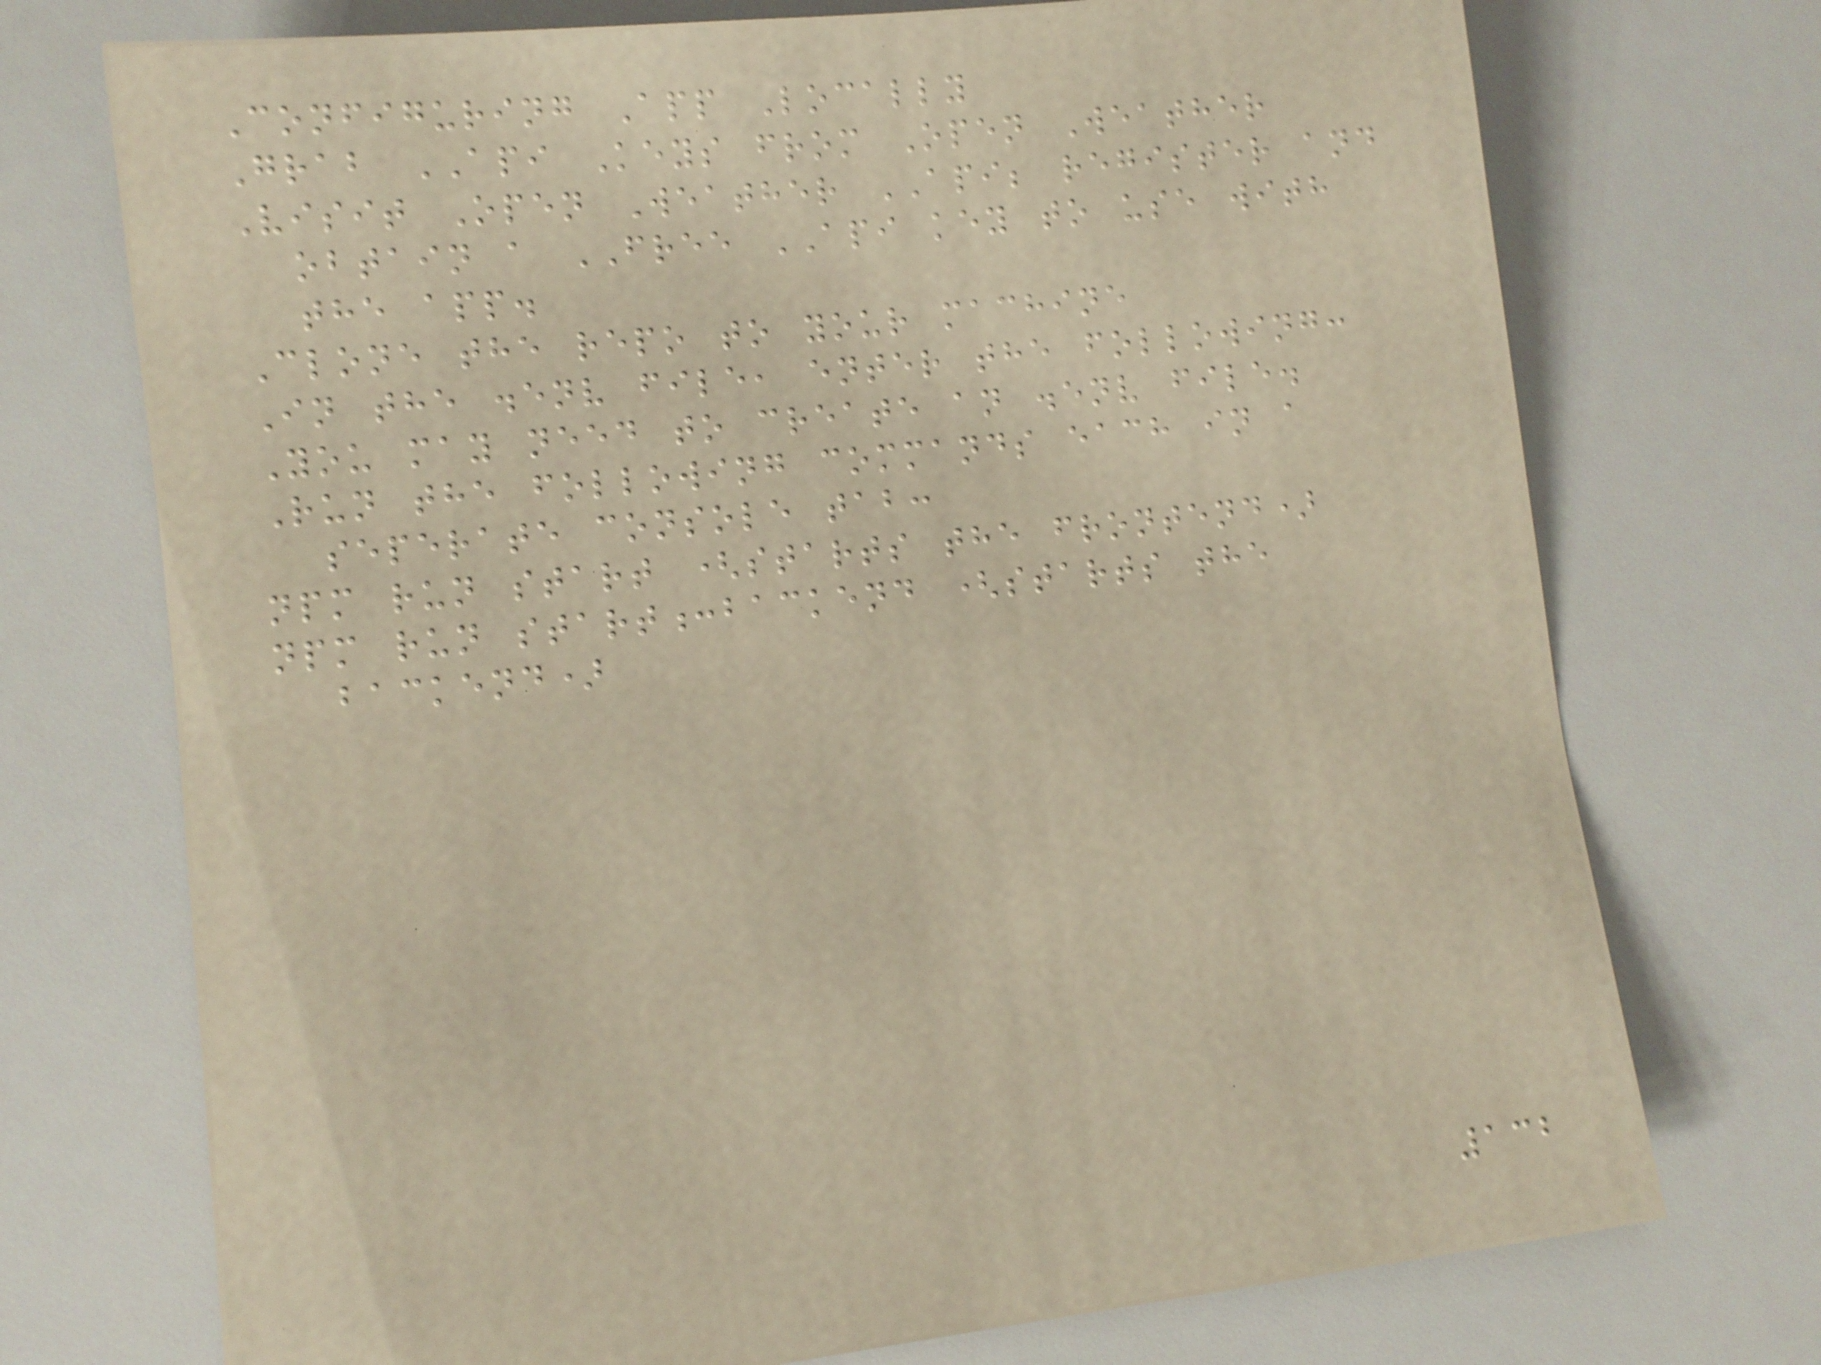Configuring App Locally
Grab API Keys from Open Weather
Visit Open Weather API; register and
obtain a FREE API key to use with
the app.
Clone the repo to your machine
In the .env file, enter the following:
You may need to create an .env file.
Run the following commands each in a
seperate console tab:
npm run start (starts the frontend)
npm run start:backend (starts the
backend)
132
